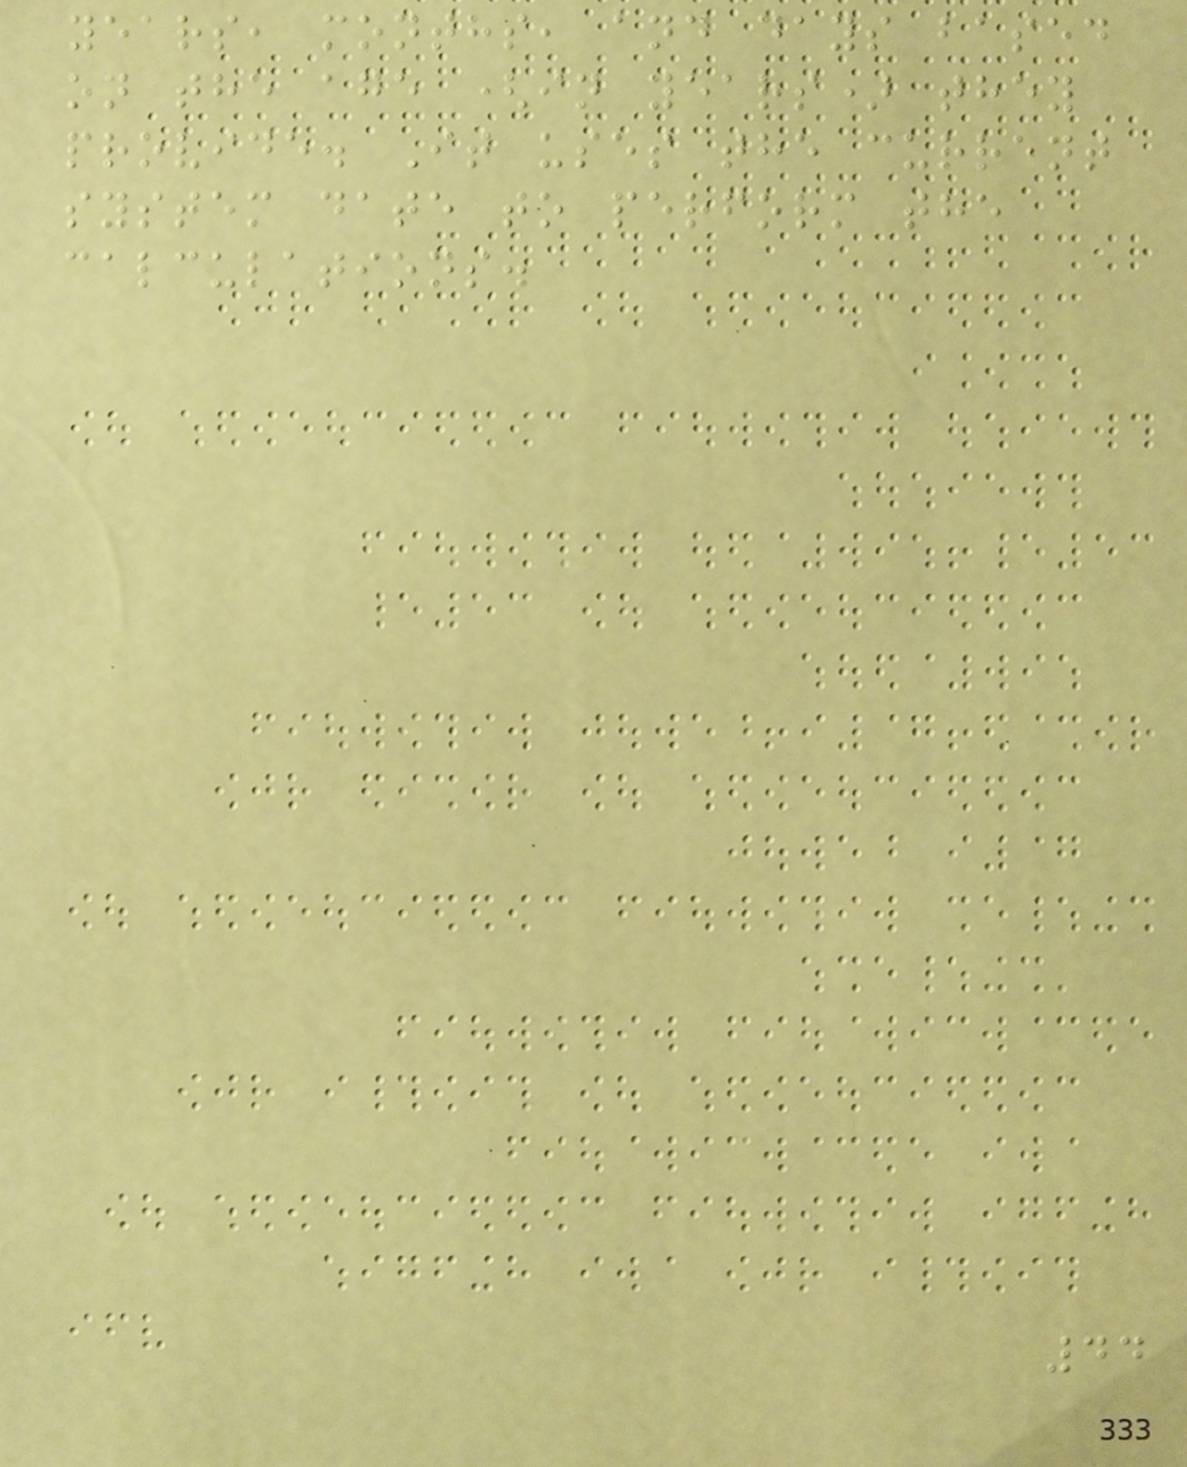years, months, and days based
on the age (in years) they
provide. It uses the current
system date to perform the
calculations.
44
